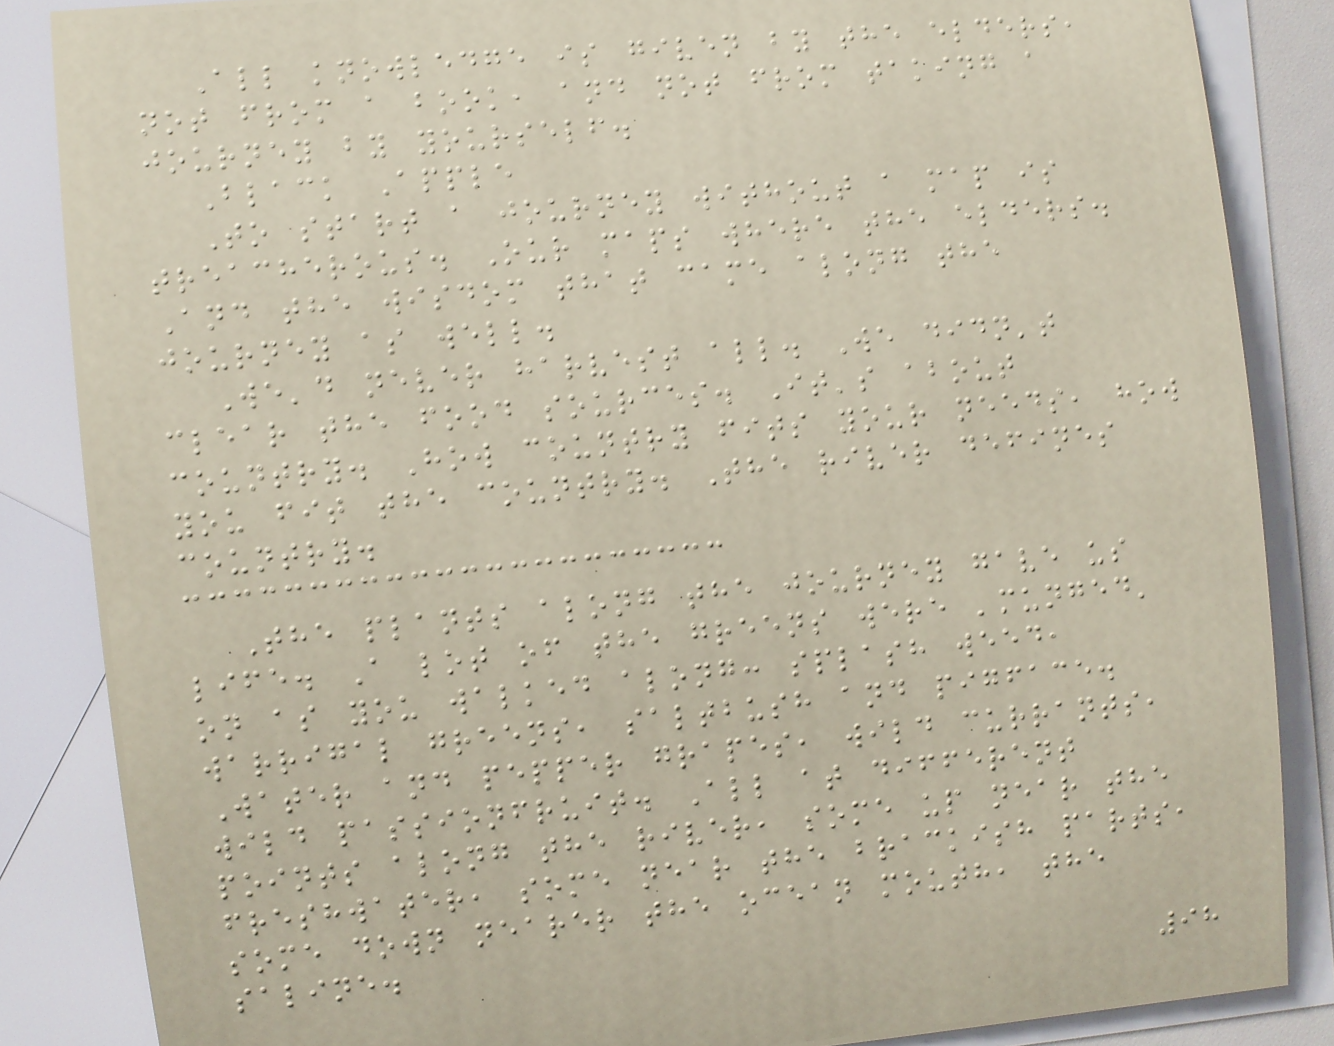All knowledge is given by the elders,
not from a book, and not from taking a
journey by yourself.
Black Apple
To start a journey without a map is
treacherous. Our maps where the elders.
And the wisdom that came along the
journey as well.
We'd never harvest all. We didn't
clear the food sources. It's about
country. How country fits your needs, how
you fit the country. The river defines
country.
The plants along the journey gave us
life. A lot of the greens were 'munged'
on as you walked along: splash weed,
warrigal greens, saltbush and pigface.
Water and pepper grapes, wild currants,
wild passionfruit. All at different
points along the river, some up near the
freshwater, some near the brackish parts,
some down nearer the ocean mouth, the
saline.
98
